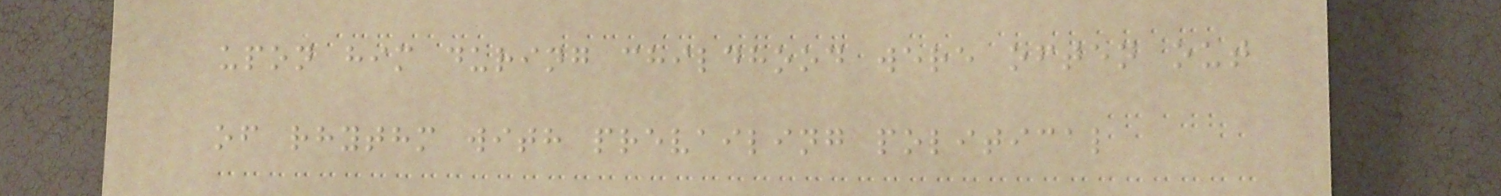upon him during childhood were often out
of rhythm with prevailing political
